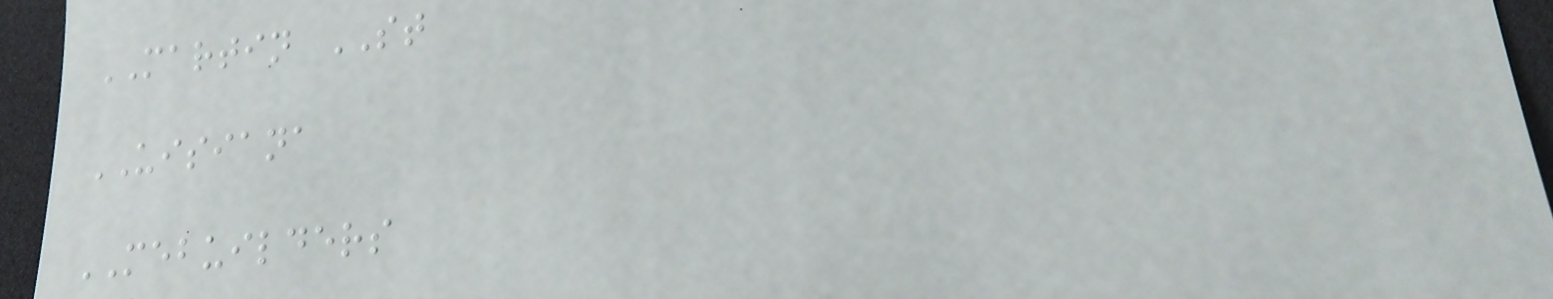MARTIN ST
UISIANA
MEBUILDERS
